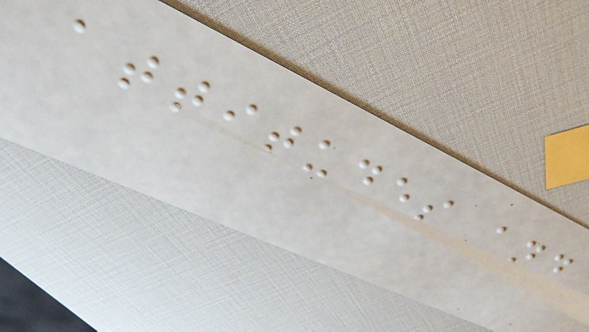attitudes and
